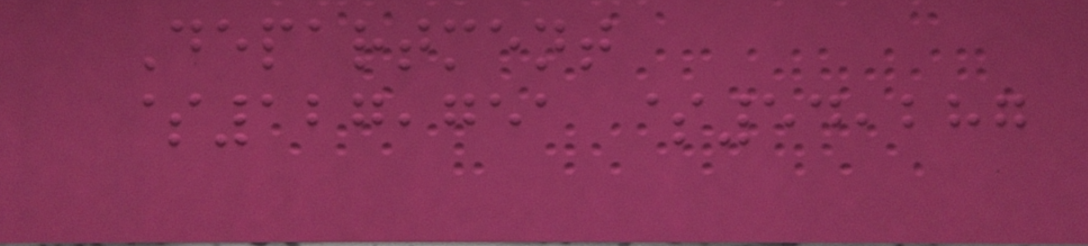Department
$127,751 $54,287
